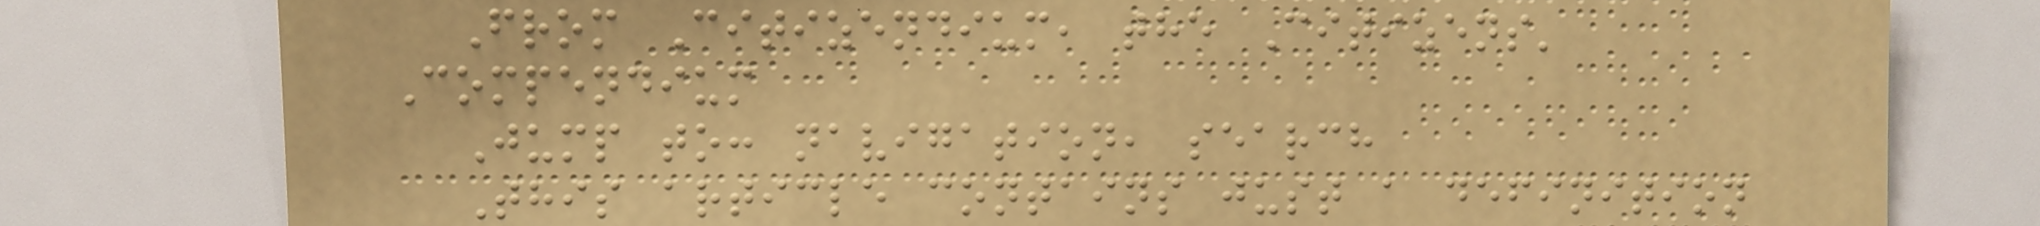From Citizendium, the Citizens'
Compendium
Jump to: navigation, search
This article contains just a definition
